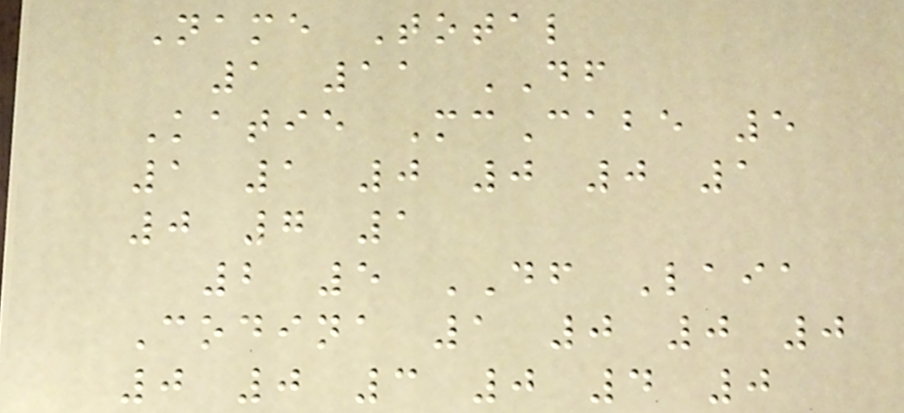Name Total
1 11 DF
Katie McCabe 5
1 1 0 0 0 1
0 7 1
2 5 DF Laia
Codina 1 0 0 0
0 0 3 0 4 0
